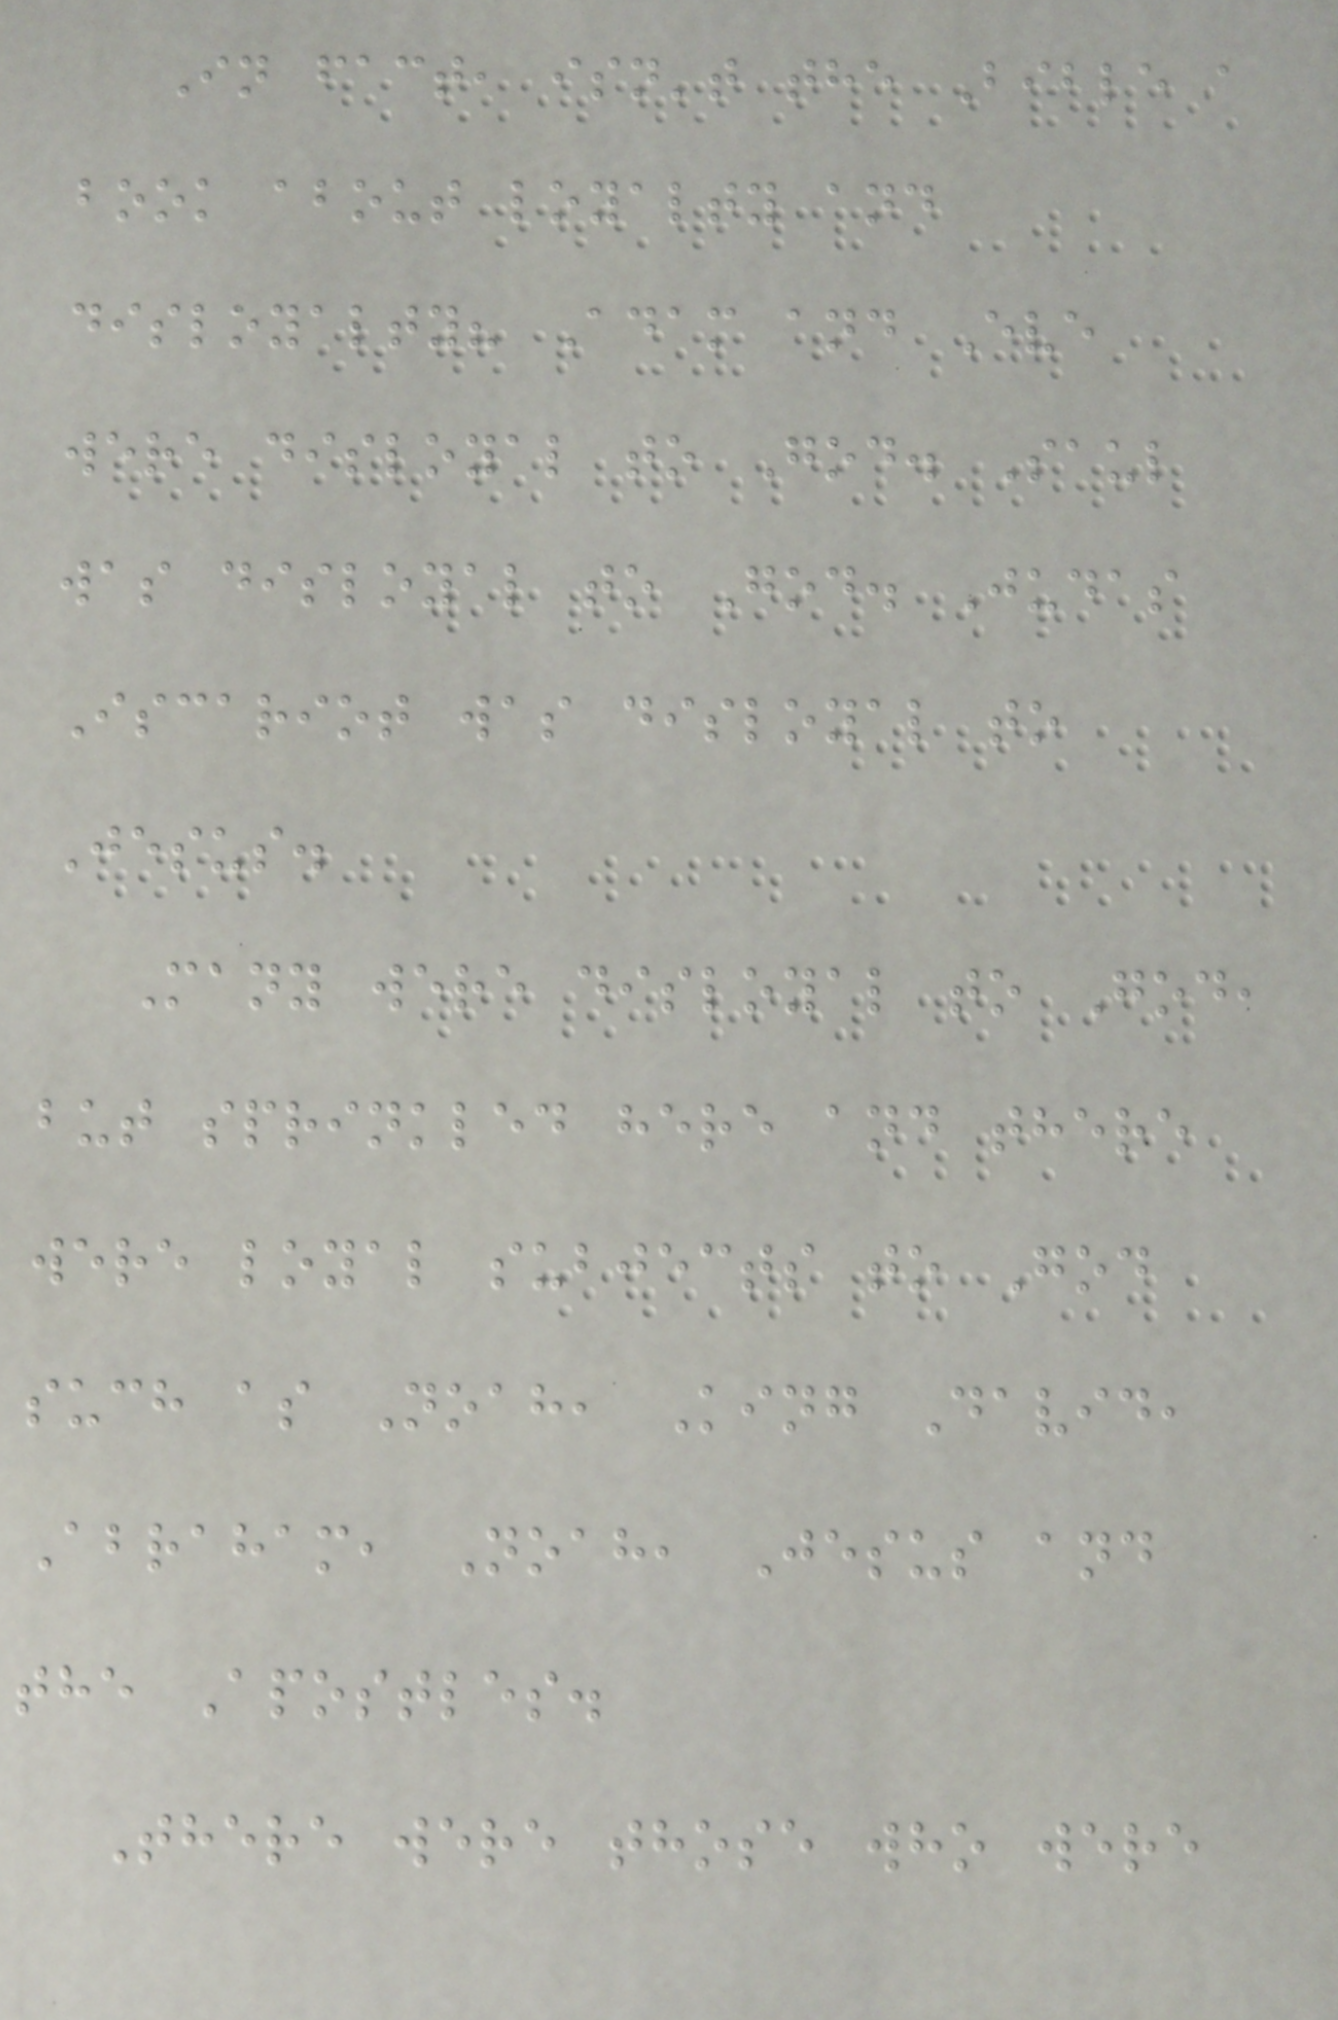In fact, isn't the Bible a
book about loyalty and
disloyalty? Adam and Eve
were disloyal to God. Saul
was disloyal to God. Judas
Iscariot was disloyal to
Jesus.
Many were disloyal to God,
but sprinkled here and there
were loyal subjects to God
such as Noah, King David,
Abraham, Noah, Jesus and
the Apostles.
There were those who were
